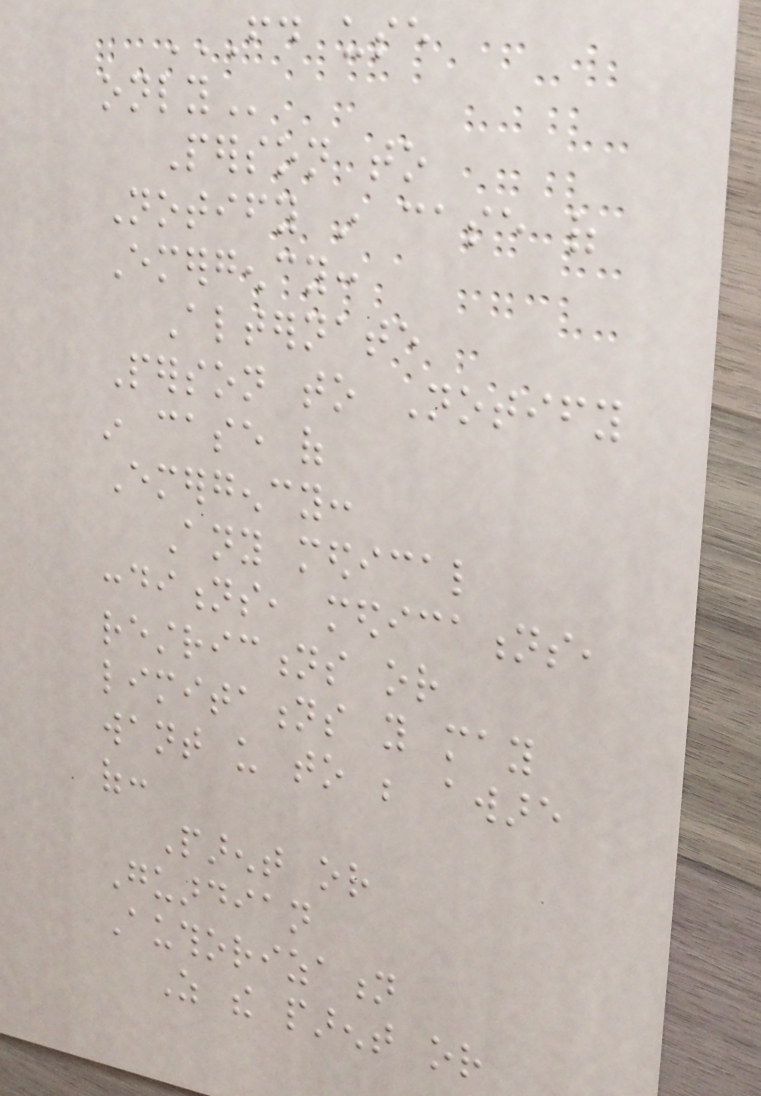FD USE
ONLY
Person to
Notify in case of
Emergency:
Alternate
Person to Notify
in case of
Emergency:
Any medical
conditions, medications,
restrictions or
limitations you may
want us to be aware
of:
Parent or
Guardian
Authorization
As the parent or
